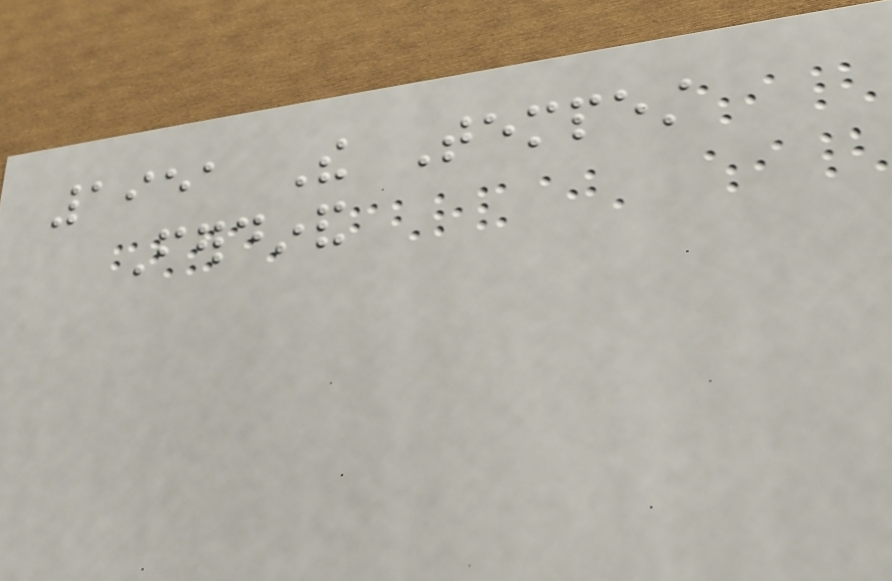1951 The Tempest
Ferdinand
